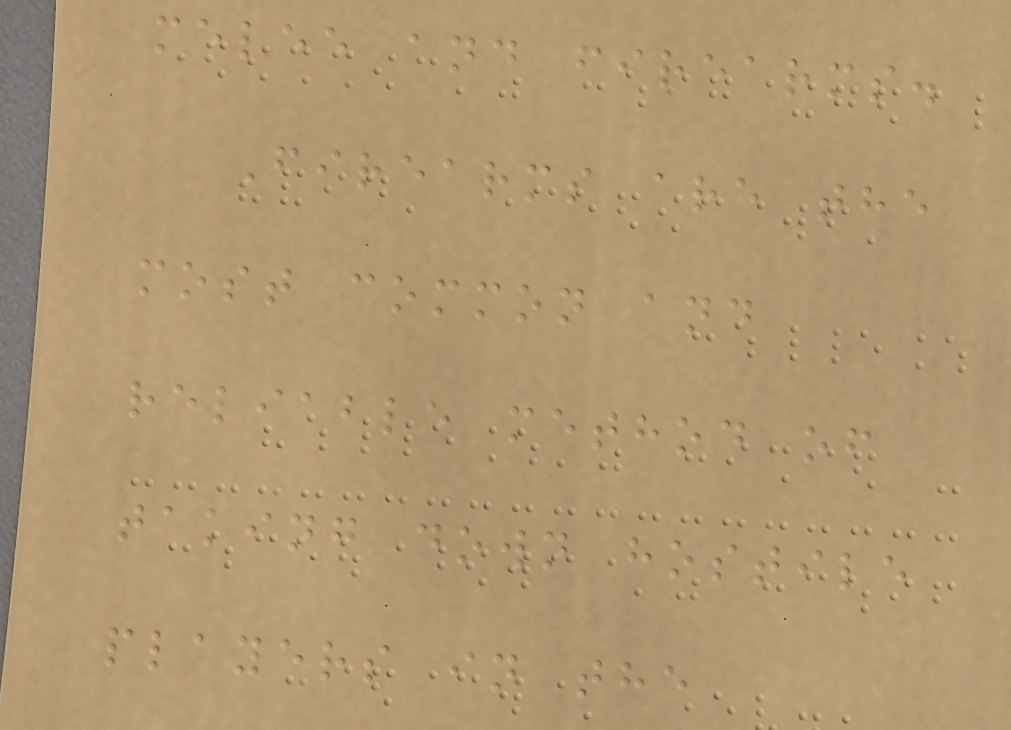melee and firearms.
Firearms are the
most common and
reliable method of
taking down hostile
players in the
